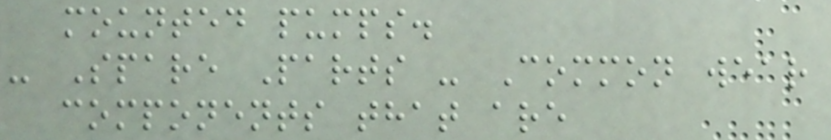mounted pumps.
- Spare Parts - Common wear
components that are
